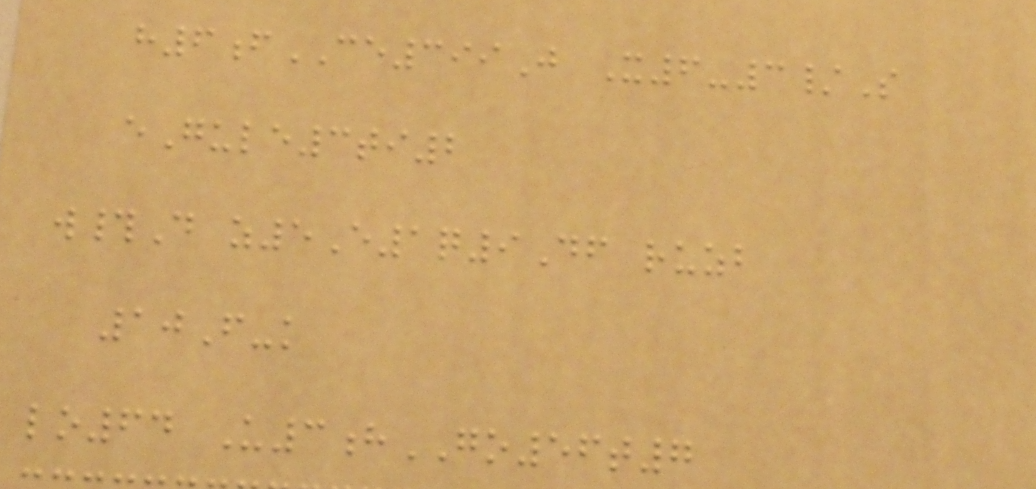h6fCE399J X6-3/S
eGule3ti2
w#D z5E1q9Df ruzb
10F-k
lo64 U3hGO56t7
